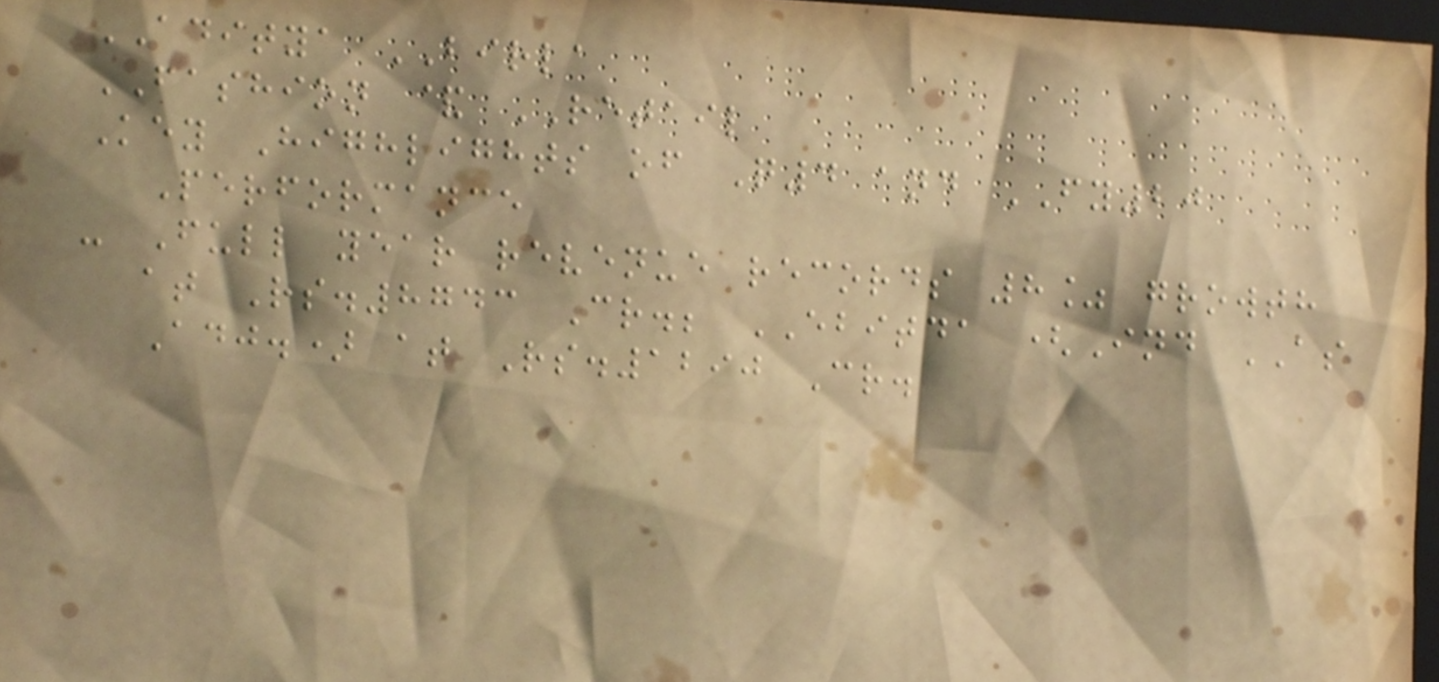ADITYA BIRLA
FASHION & RETAIL
Key Highlights of Q4 and FY20
Performance
- Full year revenue records 8% growth
at Rs.8743 Cr.; EBITDA (Ind AS
Adj.) at Rs.1290 Cr.
